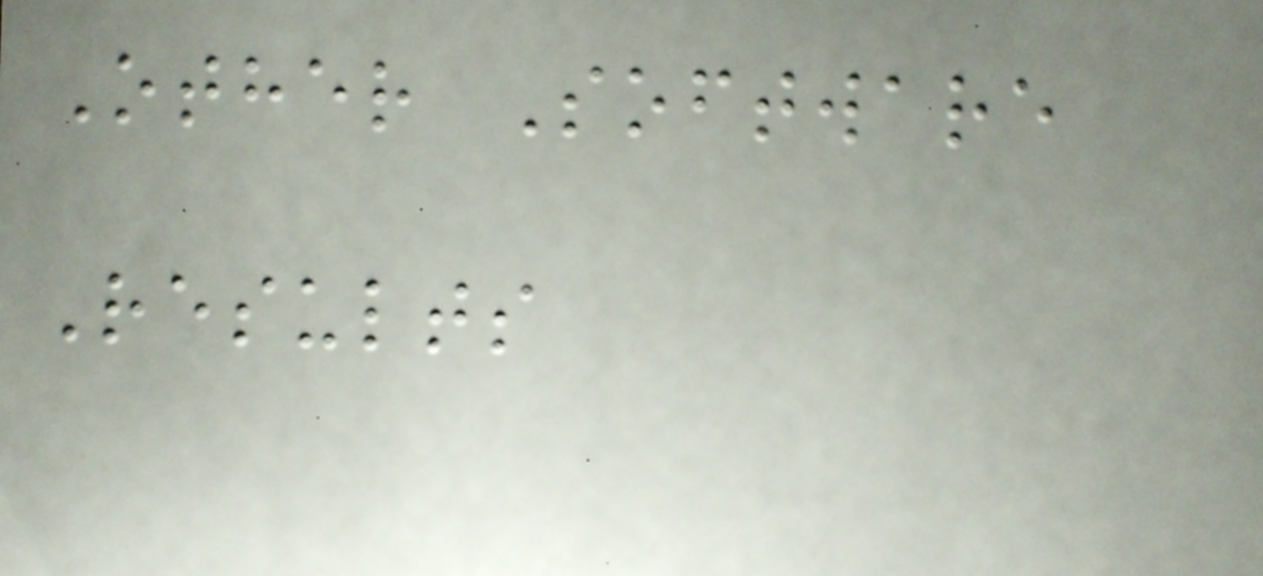Other Software
Results
